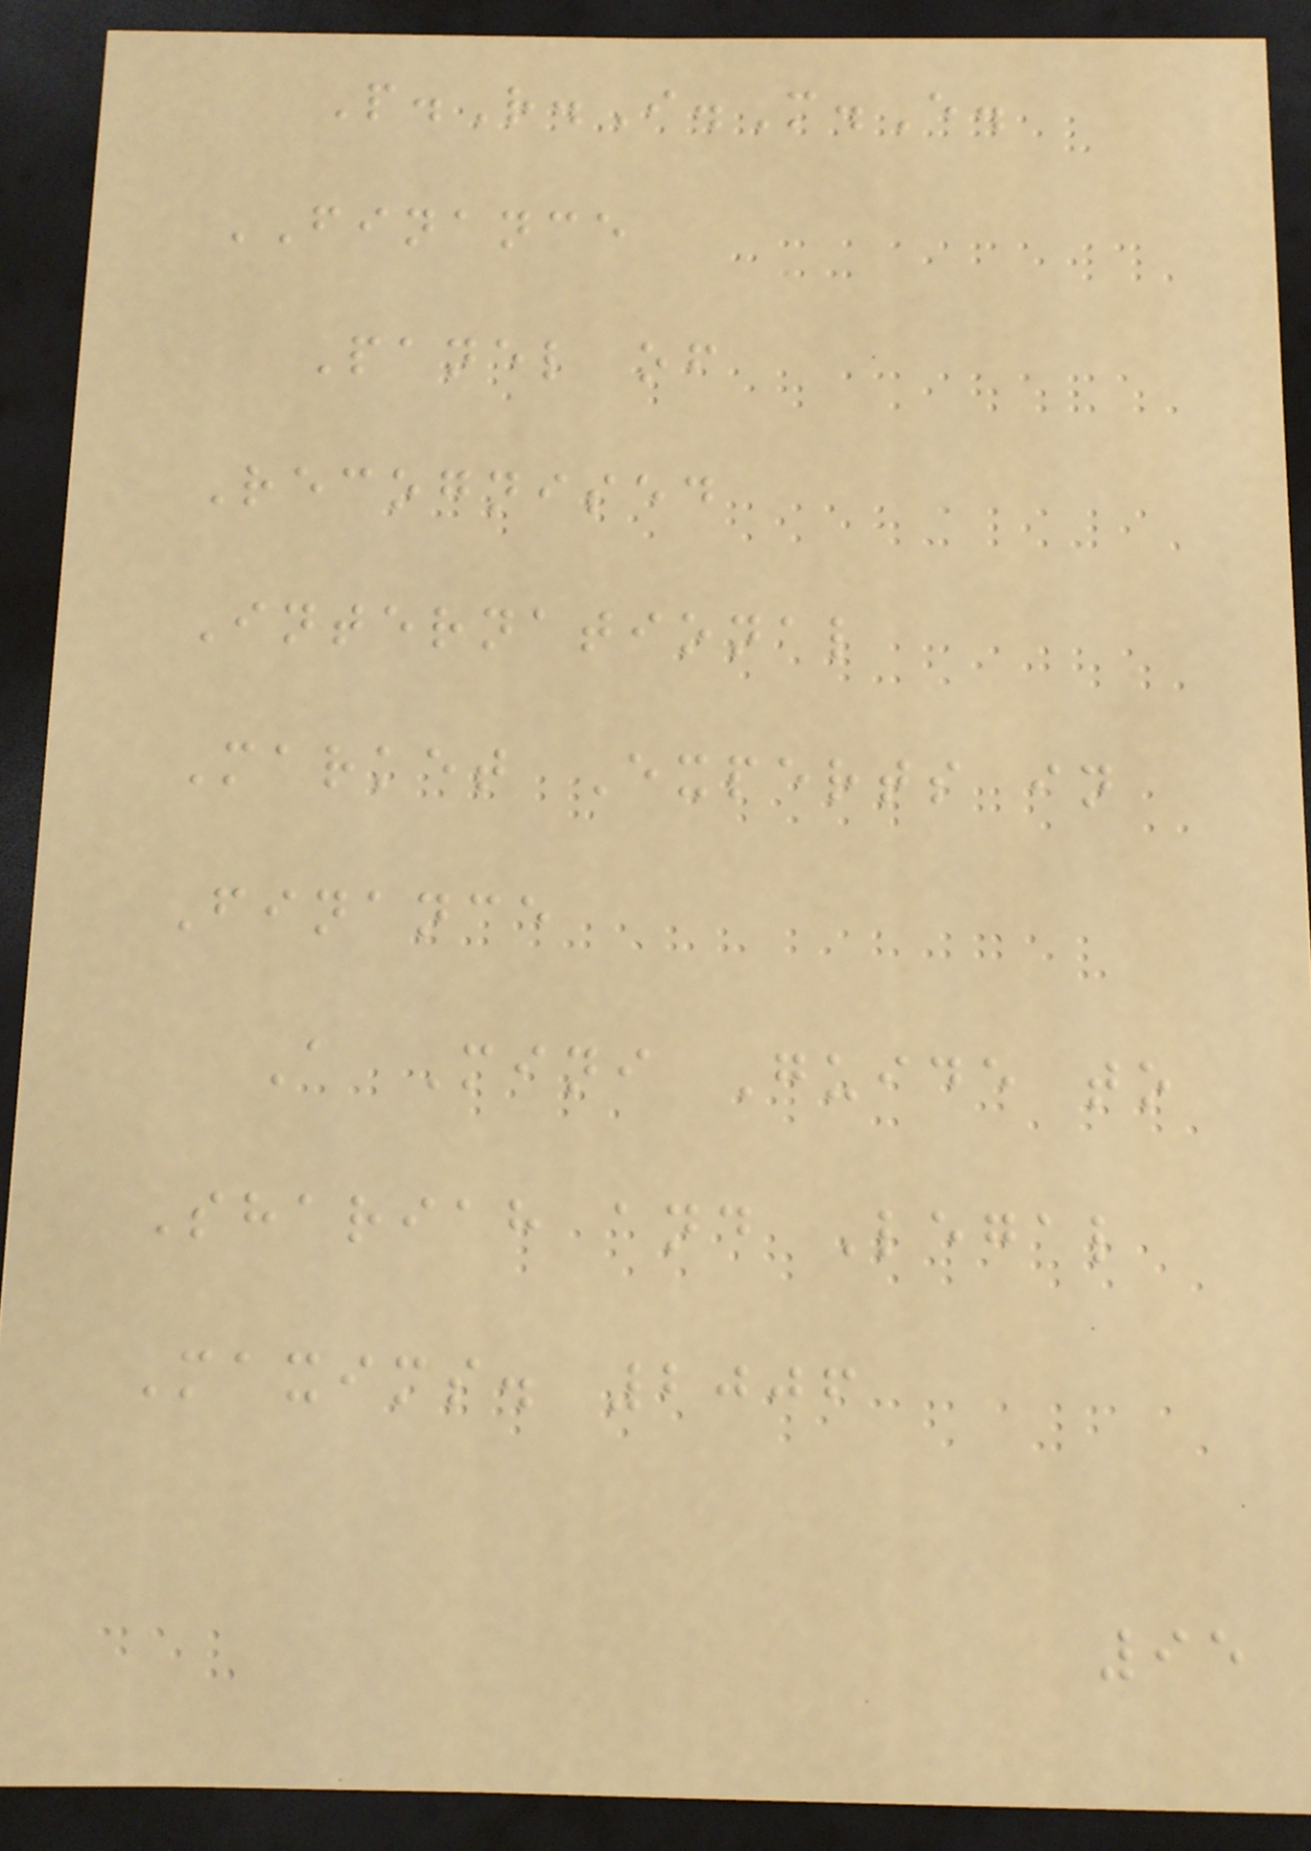P.R.I.M.E.
FINANCE
Panel of
Recognised
International
Market Experts in
Finance
A Mini Guide to
Shariah and Legal
Maxims. 2006
95
